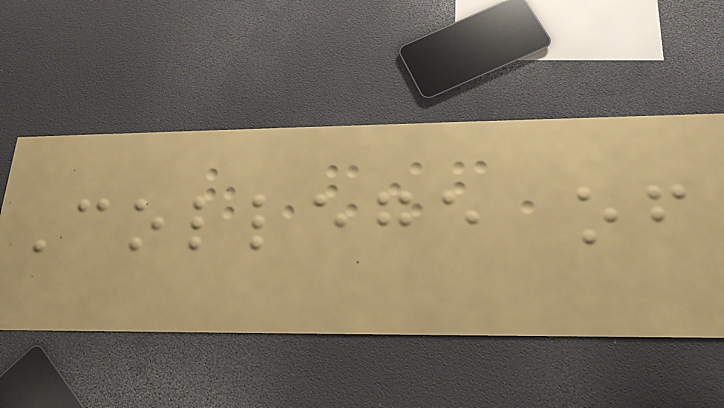College of
